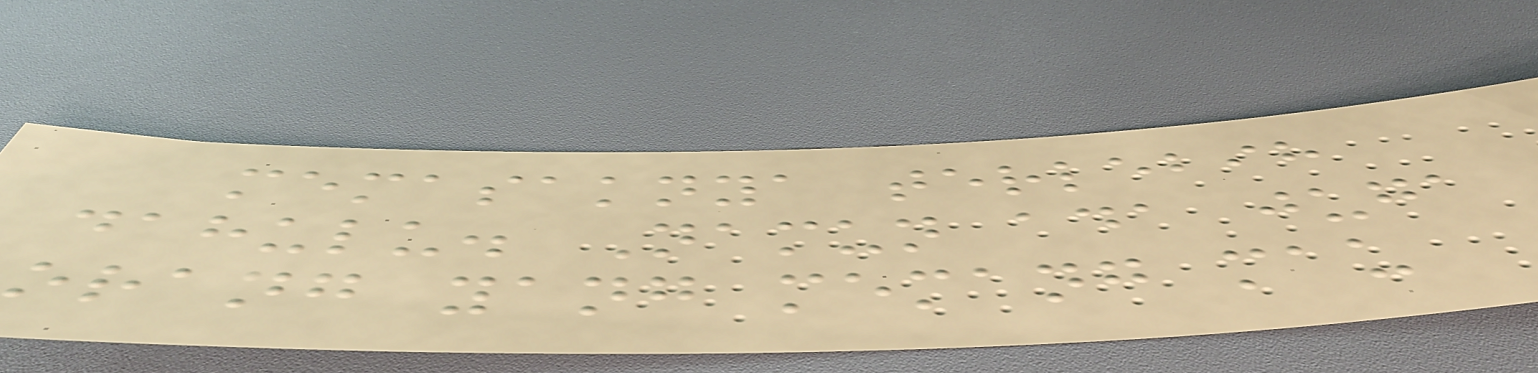memasaknya terlebih
dahulu. Namun ada juga
orang yang memang mau
